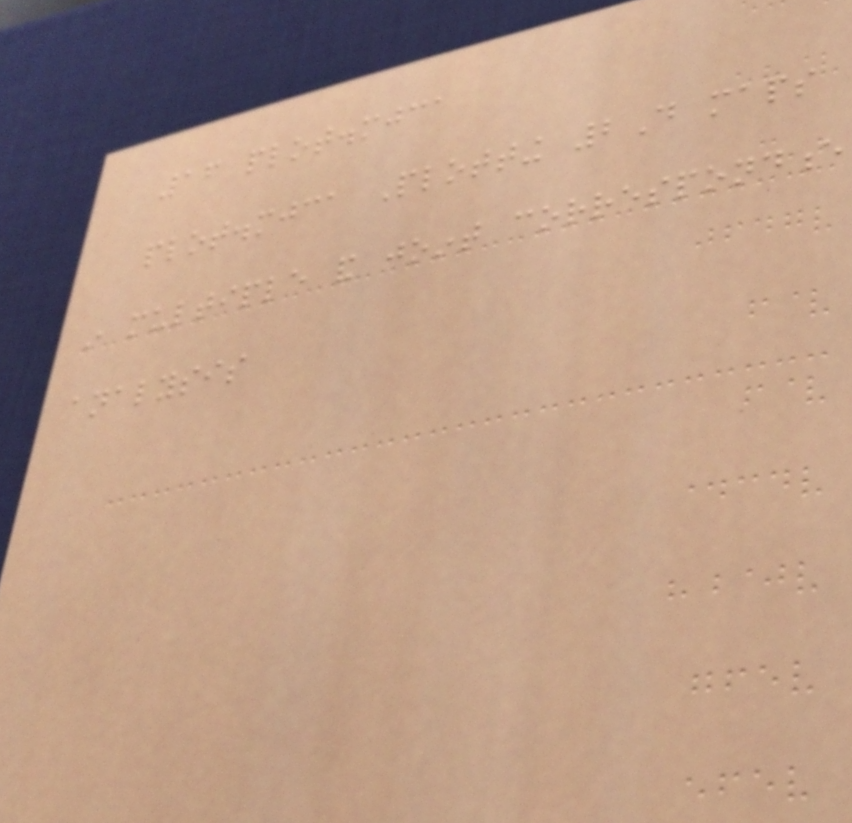16 plot.mjca
plot.mjca Plotting 2D maps
in multiple and joint correspondence
analysis
